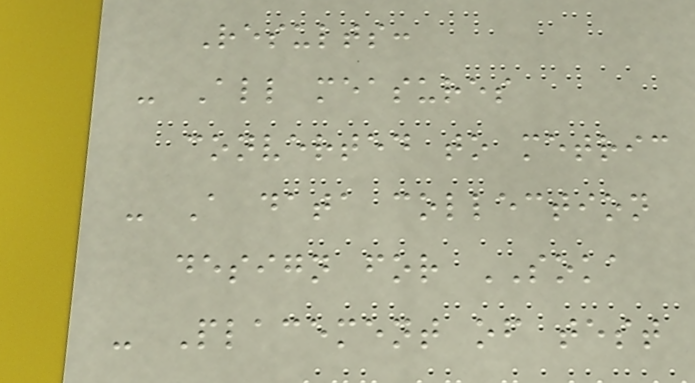Results:
- All measures
converted to metric
- A data collection
design for SOKA
- Placement of test
